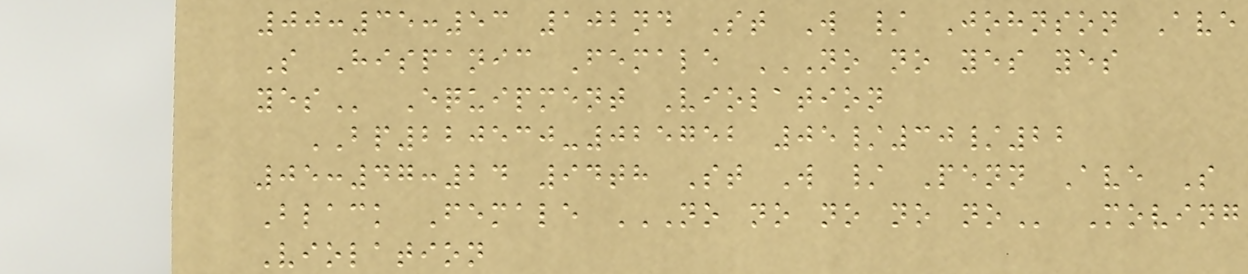00:35:53 102nd St W / Johnson Ave
S Hispanic Female NO NO YES YES
YES Equipment Violation
BP220530-025752 05/30/22
05:47:24 94th St W / Penn Ave S
Black Female NO NO NO NO NO Moving
Violation
